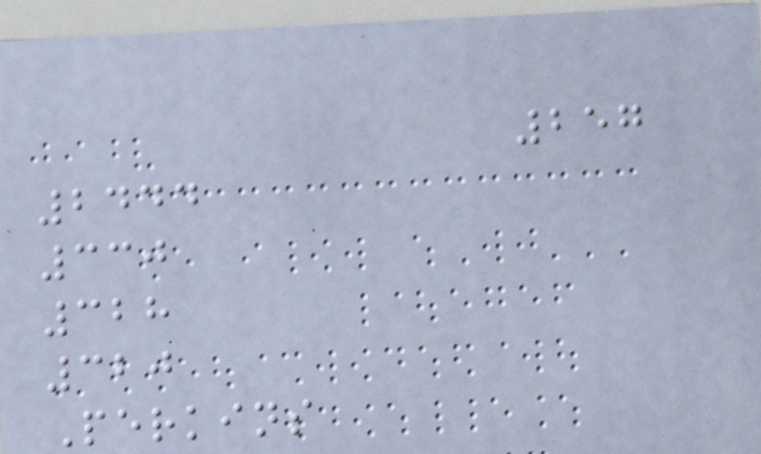257
2444
330
328
320
Perkins
